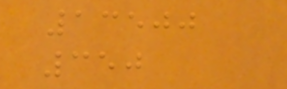13500
350
